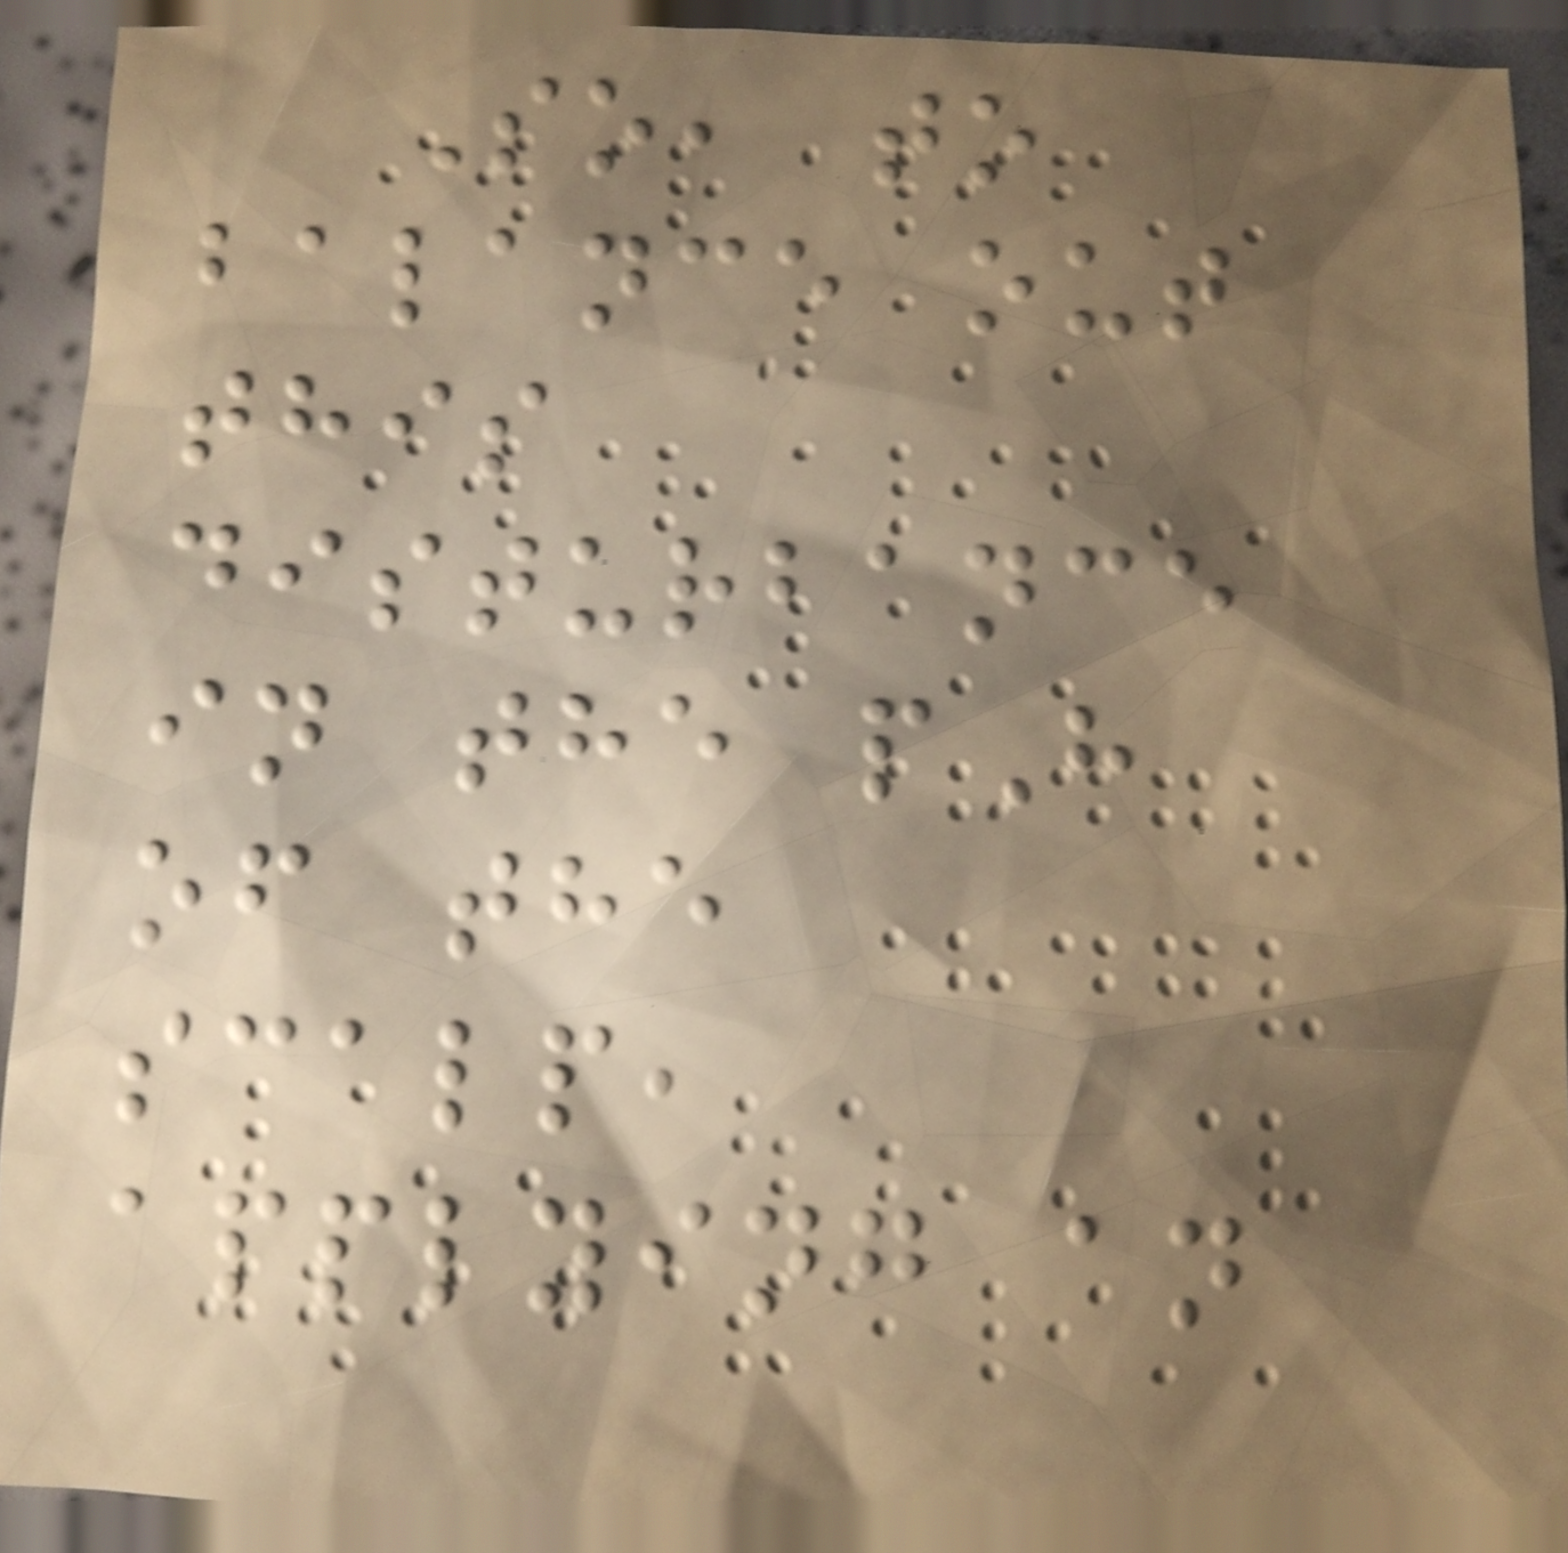So, to
balance out
this
disturbance
in the pH
of the
scalp,
applying an
